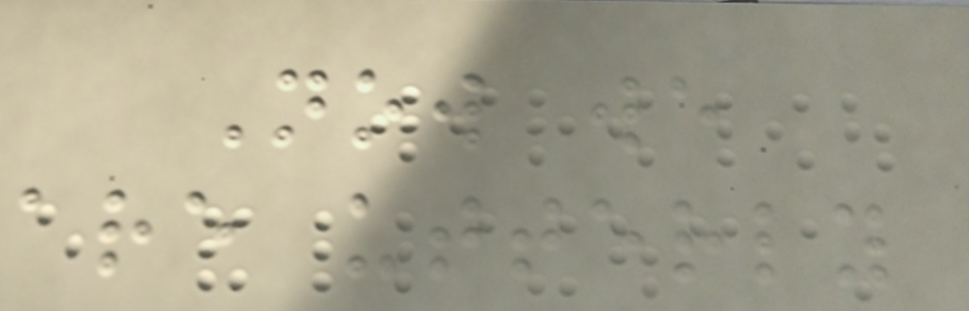Now we
are utterly
